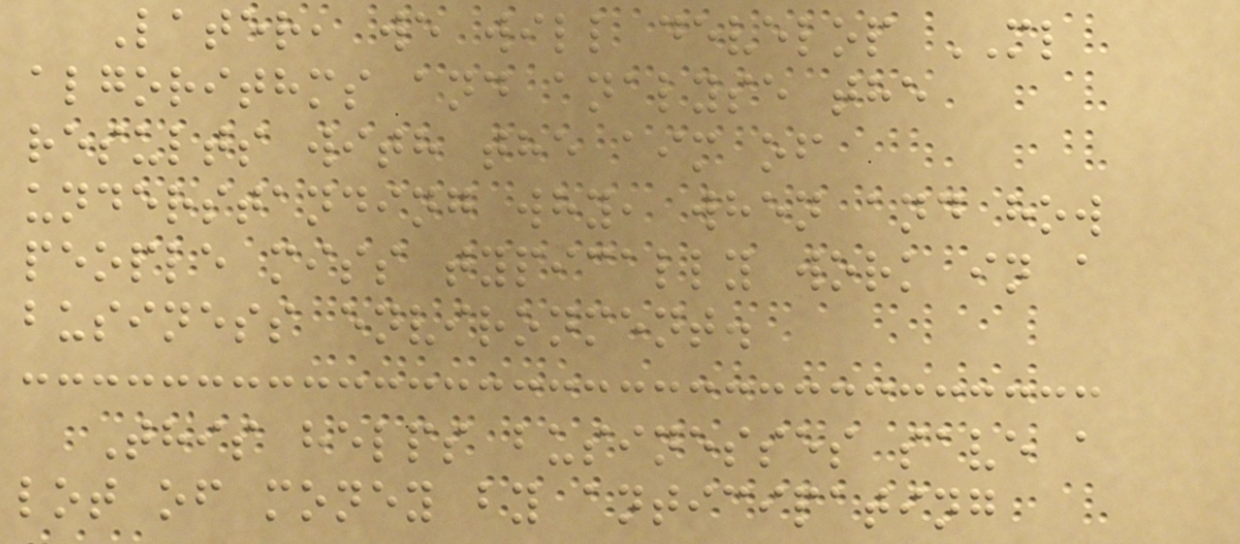Later, we will develop ML
algorithms and analyse the
results with the aim of
understanding why, when and how
people miss typically work in a
business environment.
This helps businesses save a
lot of money by anticipating
